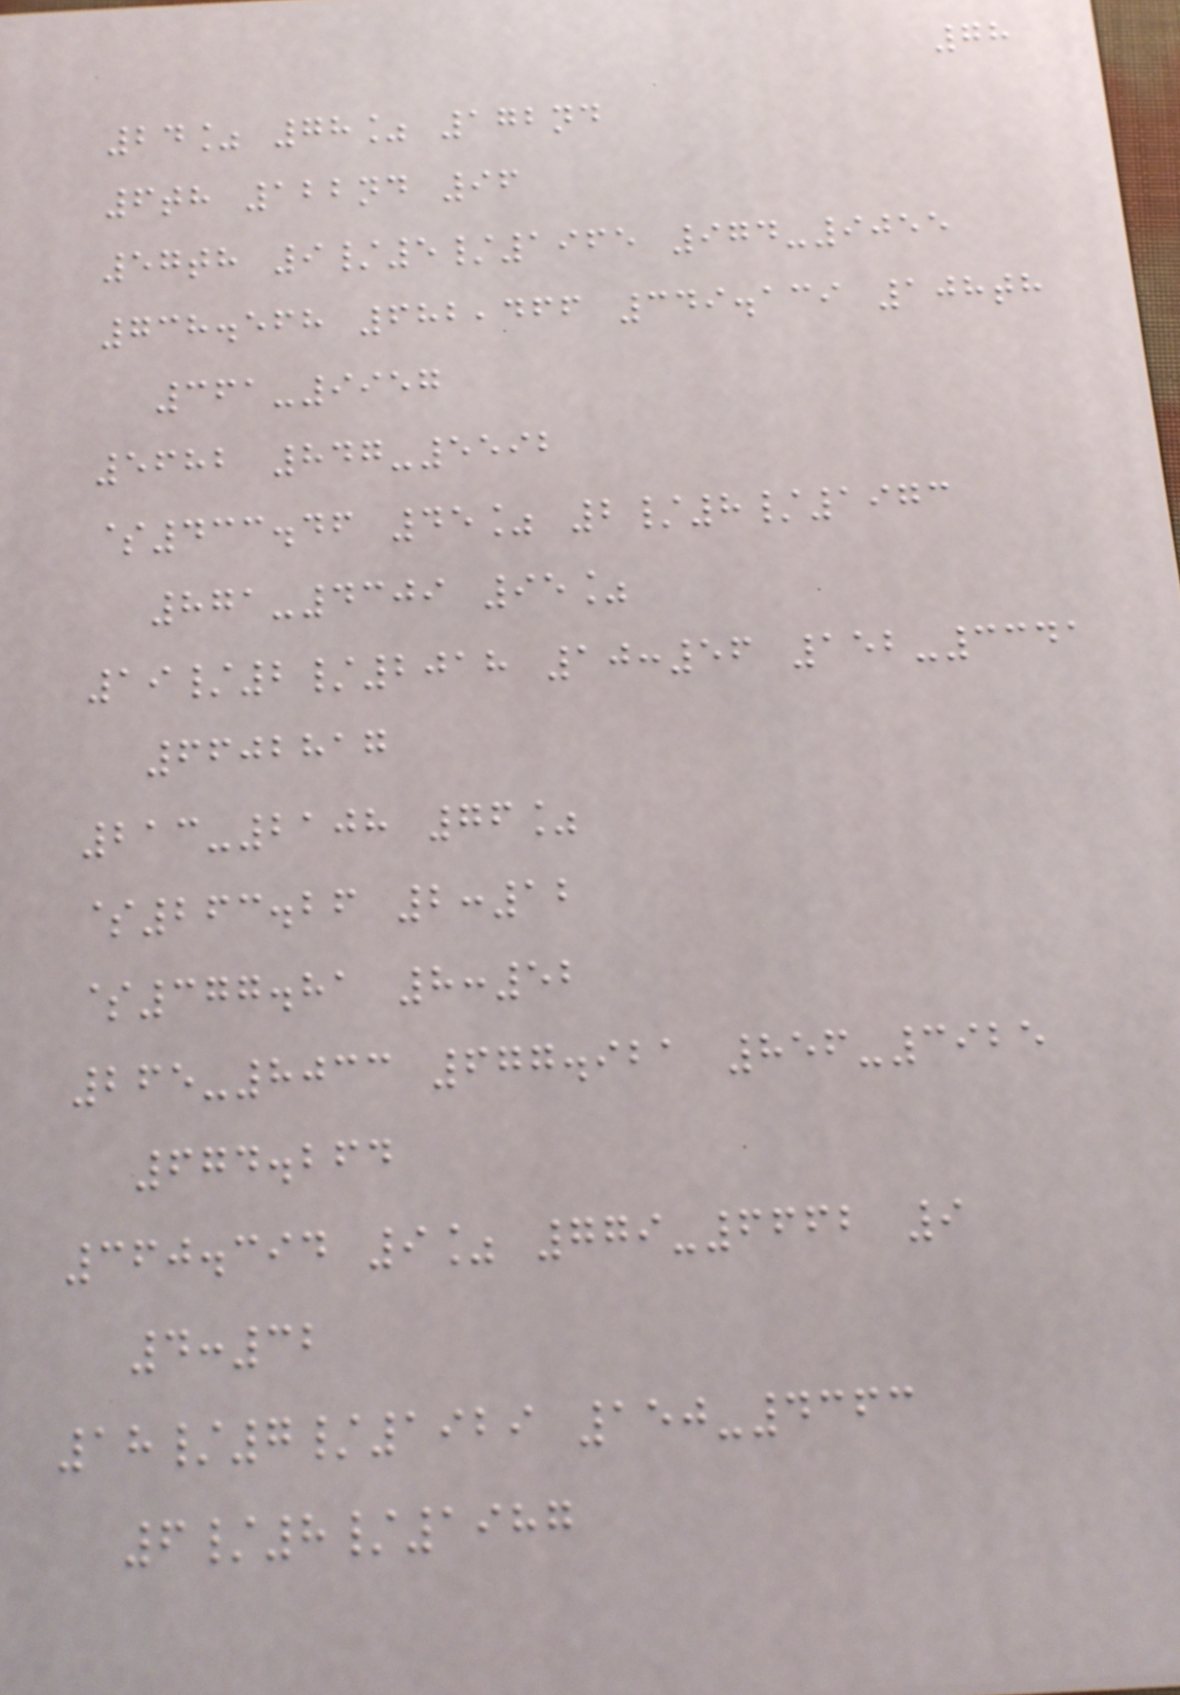78
24% 78% 172nd
6th 122nd 96
57th 9/5/1965 974-9055
738.568 682,466 349.139 108th
361-9957
5682 847-5592
$433.46 45% 2/8/1973
871-4309 95%
19/2/2018 10:56 152-3341
6602817
213-2108 76%
$263.26 2:12
$377.81 8:52
265-8033 677.921 856-3925
674.264
360.394 9% 779-6662 9
4:32
18/7/1929 150-4363
6/8/1987
